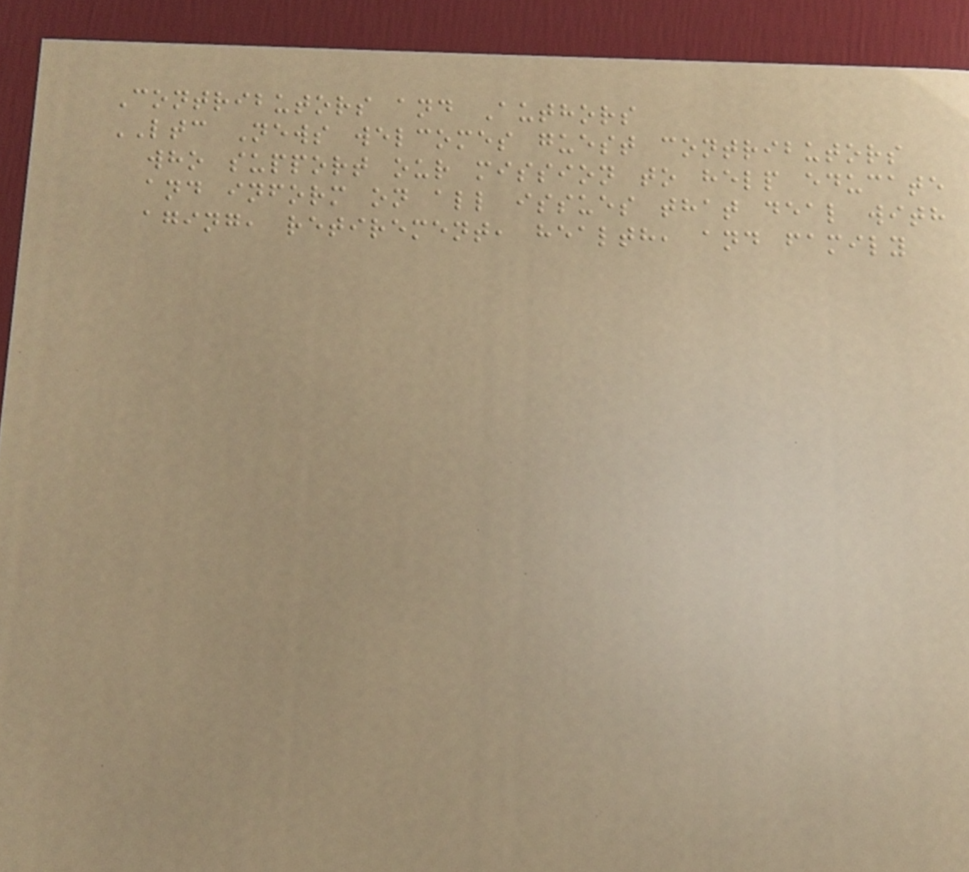Contributors and Authors
LTC News welcomes guest contributors
who support our mission to help educate
and inform on all issues that deal with
aging, retirement, health, and family
